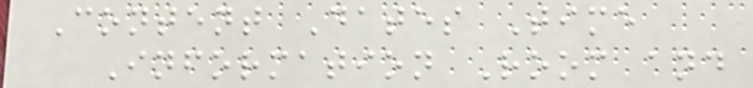Content Dates Time
Information Room and
